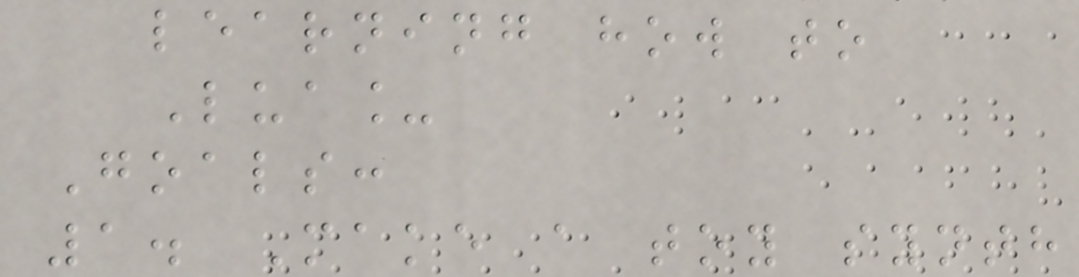learning how to
Lua_
Goals:
1. Make a toy synth
